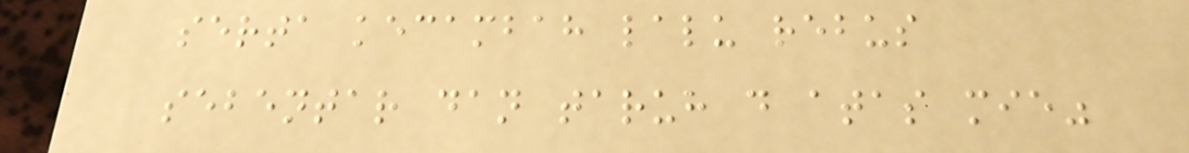serta kecambah lalu rebus
sebentar dan taruh d atas mie"
